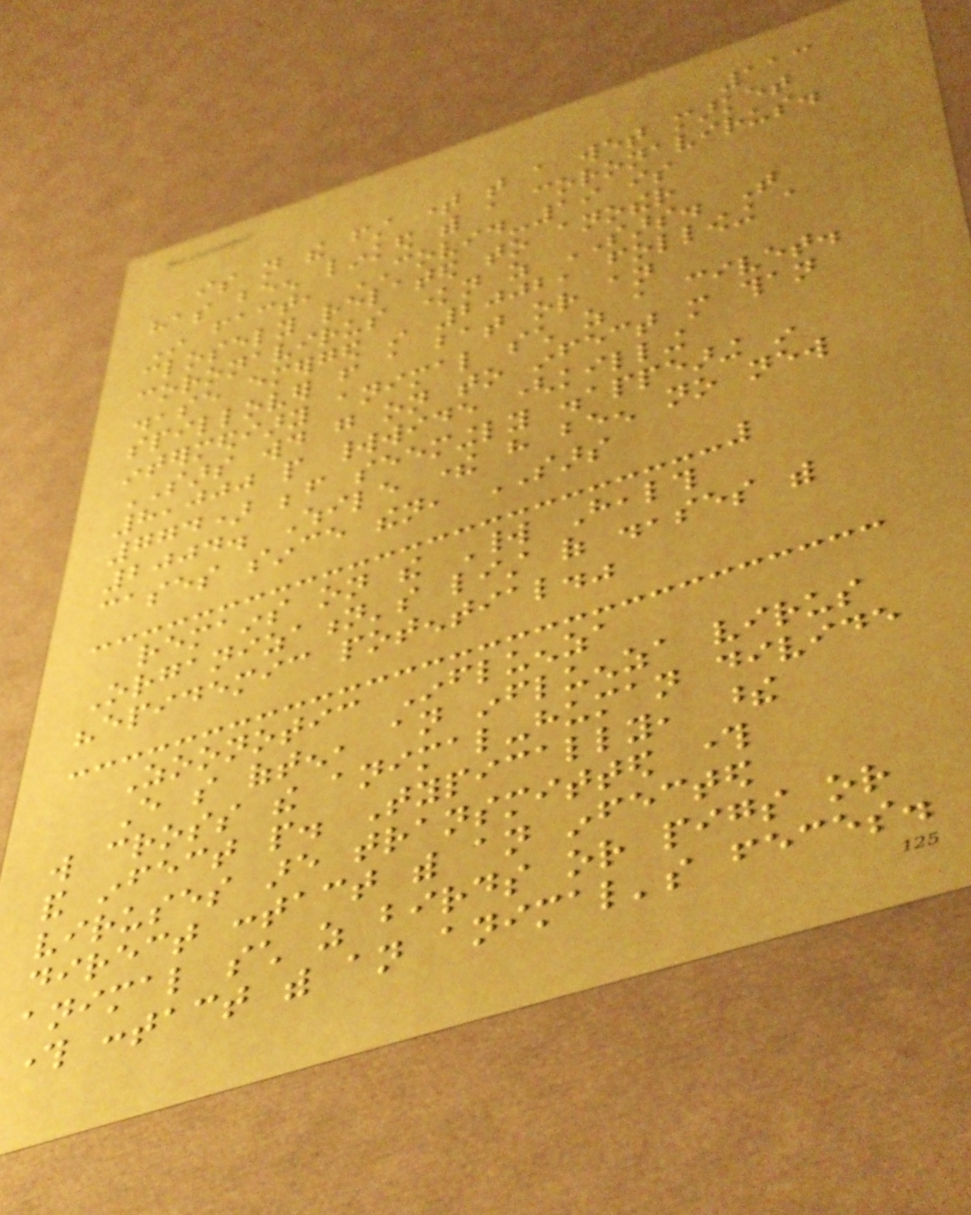113
is not the first time that a wet market
has been linked with a coronavirus.
In fact, COVID-19 is
closely related to another
coronavirus known as SARS. That
disease emerged in 2002, following a
spillover from a bat or an
intermediary animal such as a civet.
SARS would go on to infect more than
8,000 people worldwide (killing
774) before seemingly disappearing in
2004. While there have been no new
cases since then, SARS
remains on the World Health
Organization's list of diseases with
"epidemic potential."
Zoonotic Influenza
Every so often, an influenza virus
will cross the animal-human divide
and infect people. Typically, these
viruses are transmitted through
direct contact with an infected
animal such as birds or pigs or
through contact with an animal's feces.
